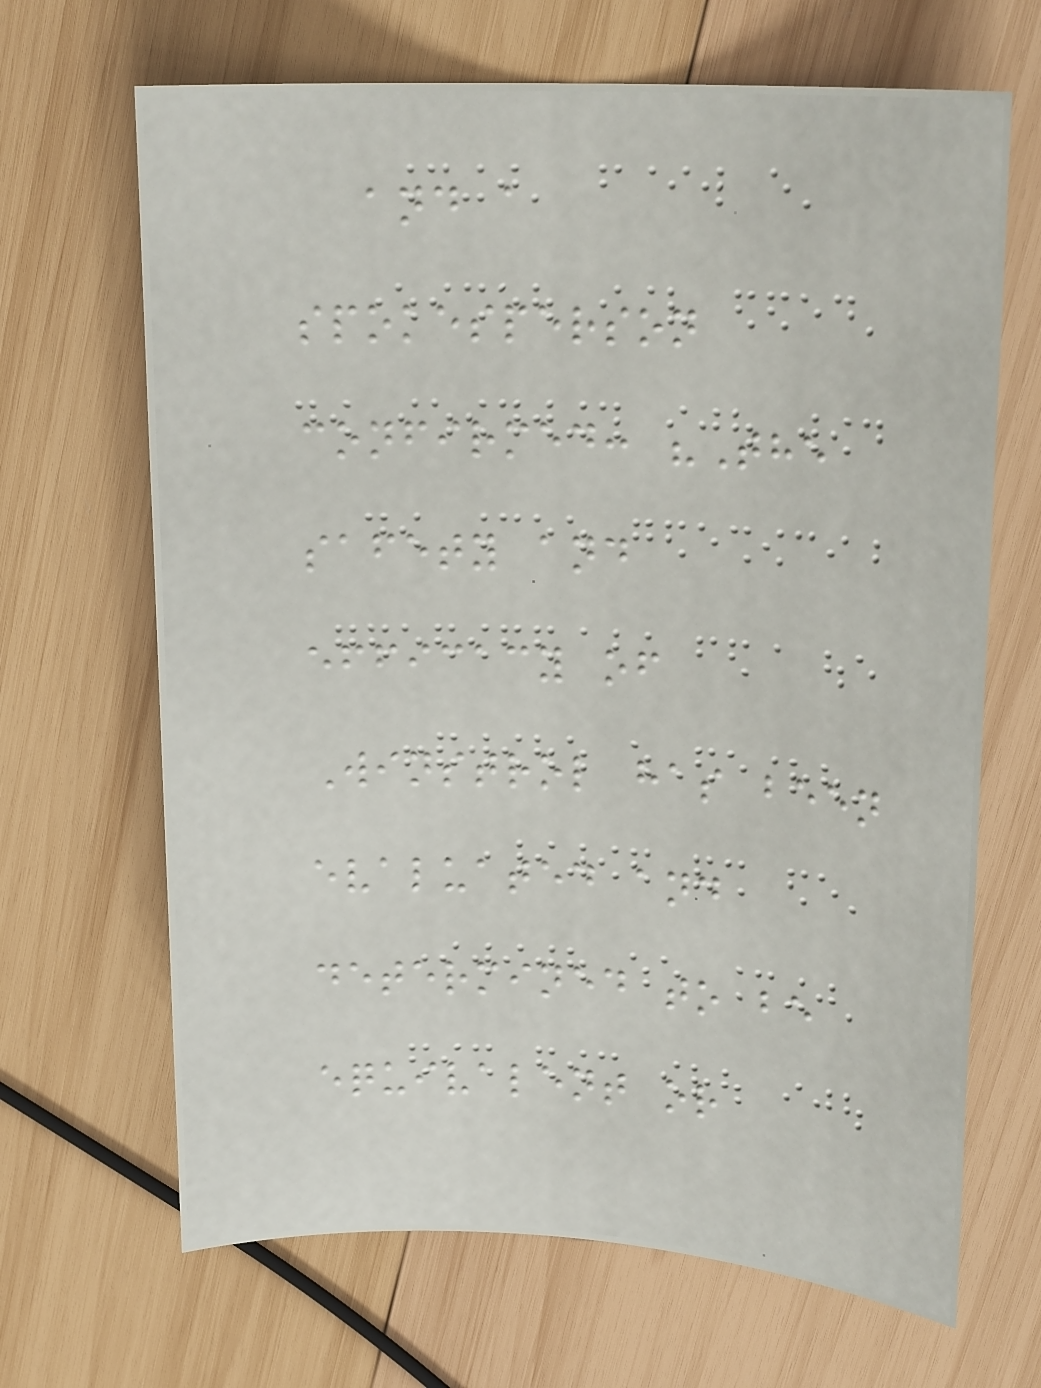and a
spokesperson
confirmed: "The
safety and
efficacy of
Winstrol has been
evaluated and
determined to be
equivalent or
